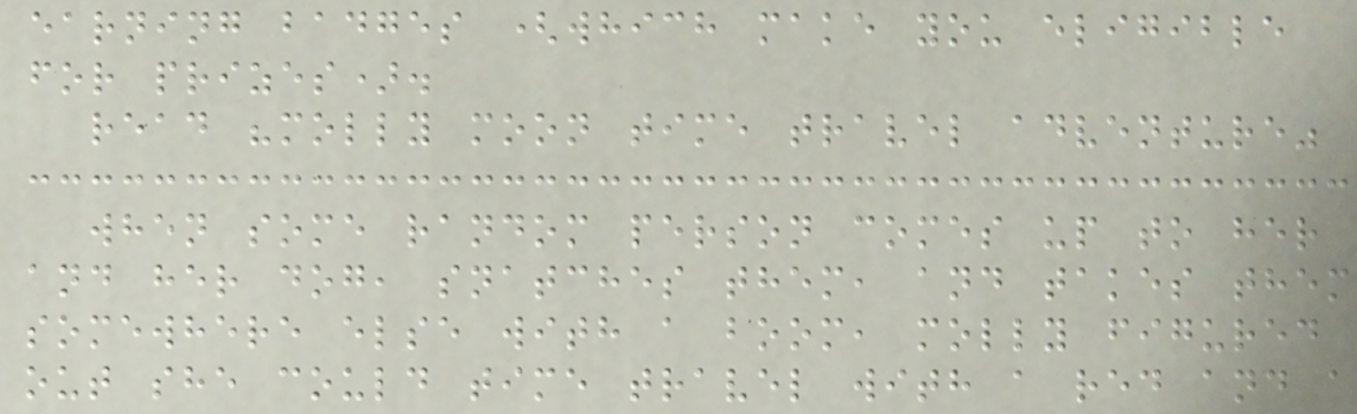earning badges (which make you eligible
for prizes).
read "molly moon time travel adventure"
when some random person comes up to her
and her dog, snatches them, and takes them
somewhere else with a boom, molly figured
out she could time travel with a red and a
